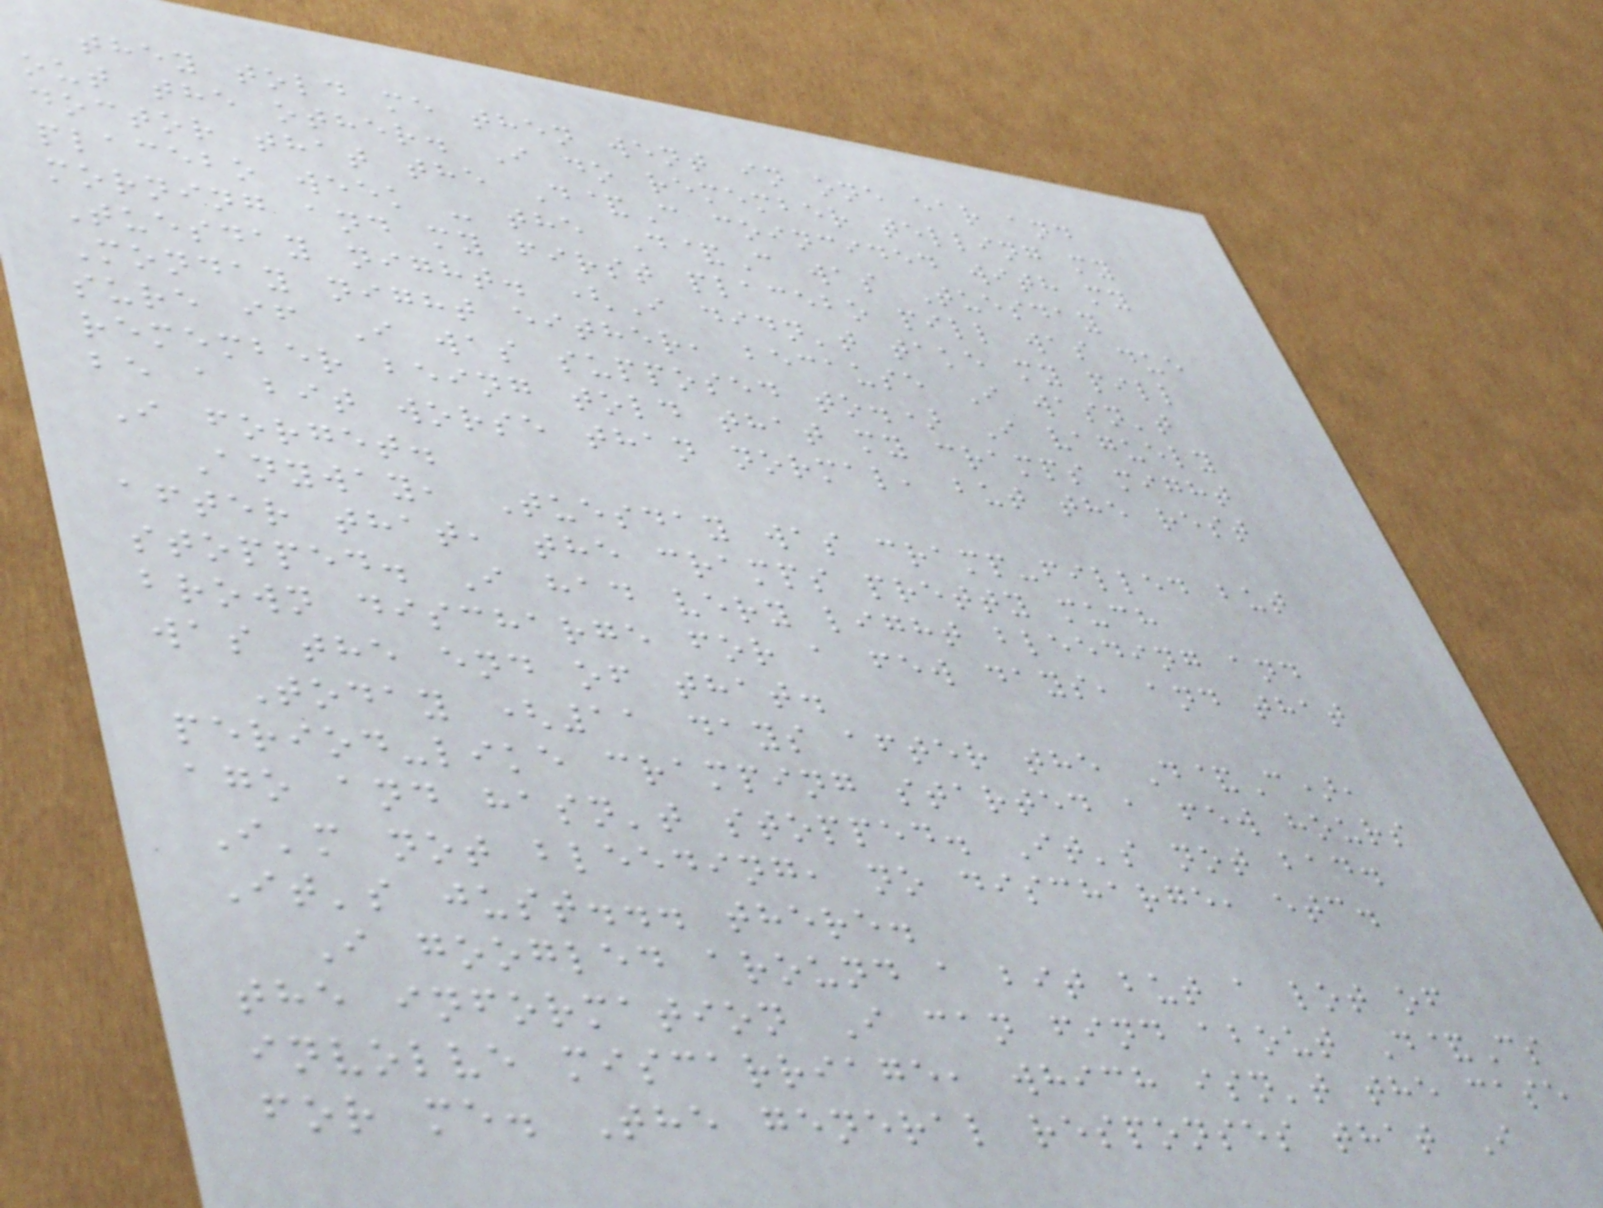they told me then went in one ear and
out the other. I do remember telling my
doctor that the D&C coincided with my
placebo week - the D&C was Tuesday
morning and my first placebo pill was due
Tuesday night. (I didn't take my pill
Monday night either, because I wasn't
sure if I was supposed to.) I vaguely
remember being told that my cramps might
be a bit worse than normal, but the rest
I forget.
Anyway, Tuesday was cramp-filled but
after that, the cramps pretty much
stopped. I had very light bleeding and
brown discharge for a few days, and that
was the end of that.
Today (11 days after the D&C),
period-like cramping started a few hours
ago and hasn't stopped. It's not bad.
I'm not bleeding, no discharge, etc.
It's just... there.
I googled around a bit but a lot of
the information I can find about D&Cs
involve miscarriage, which isn't the case
for me. The general responses that I
